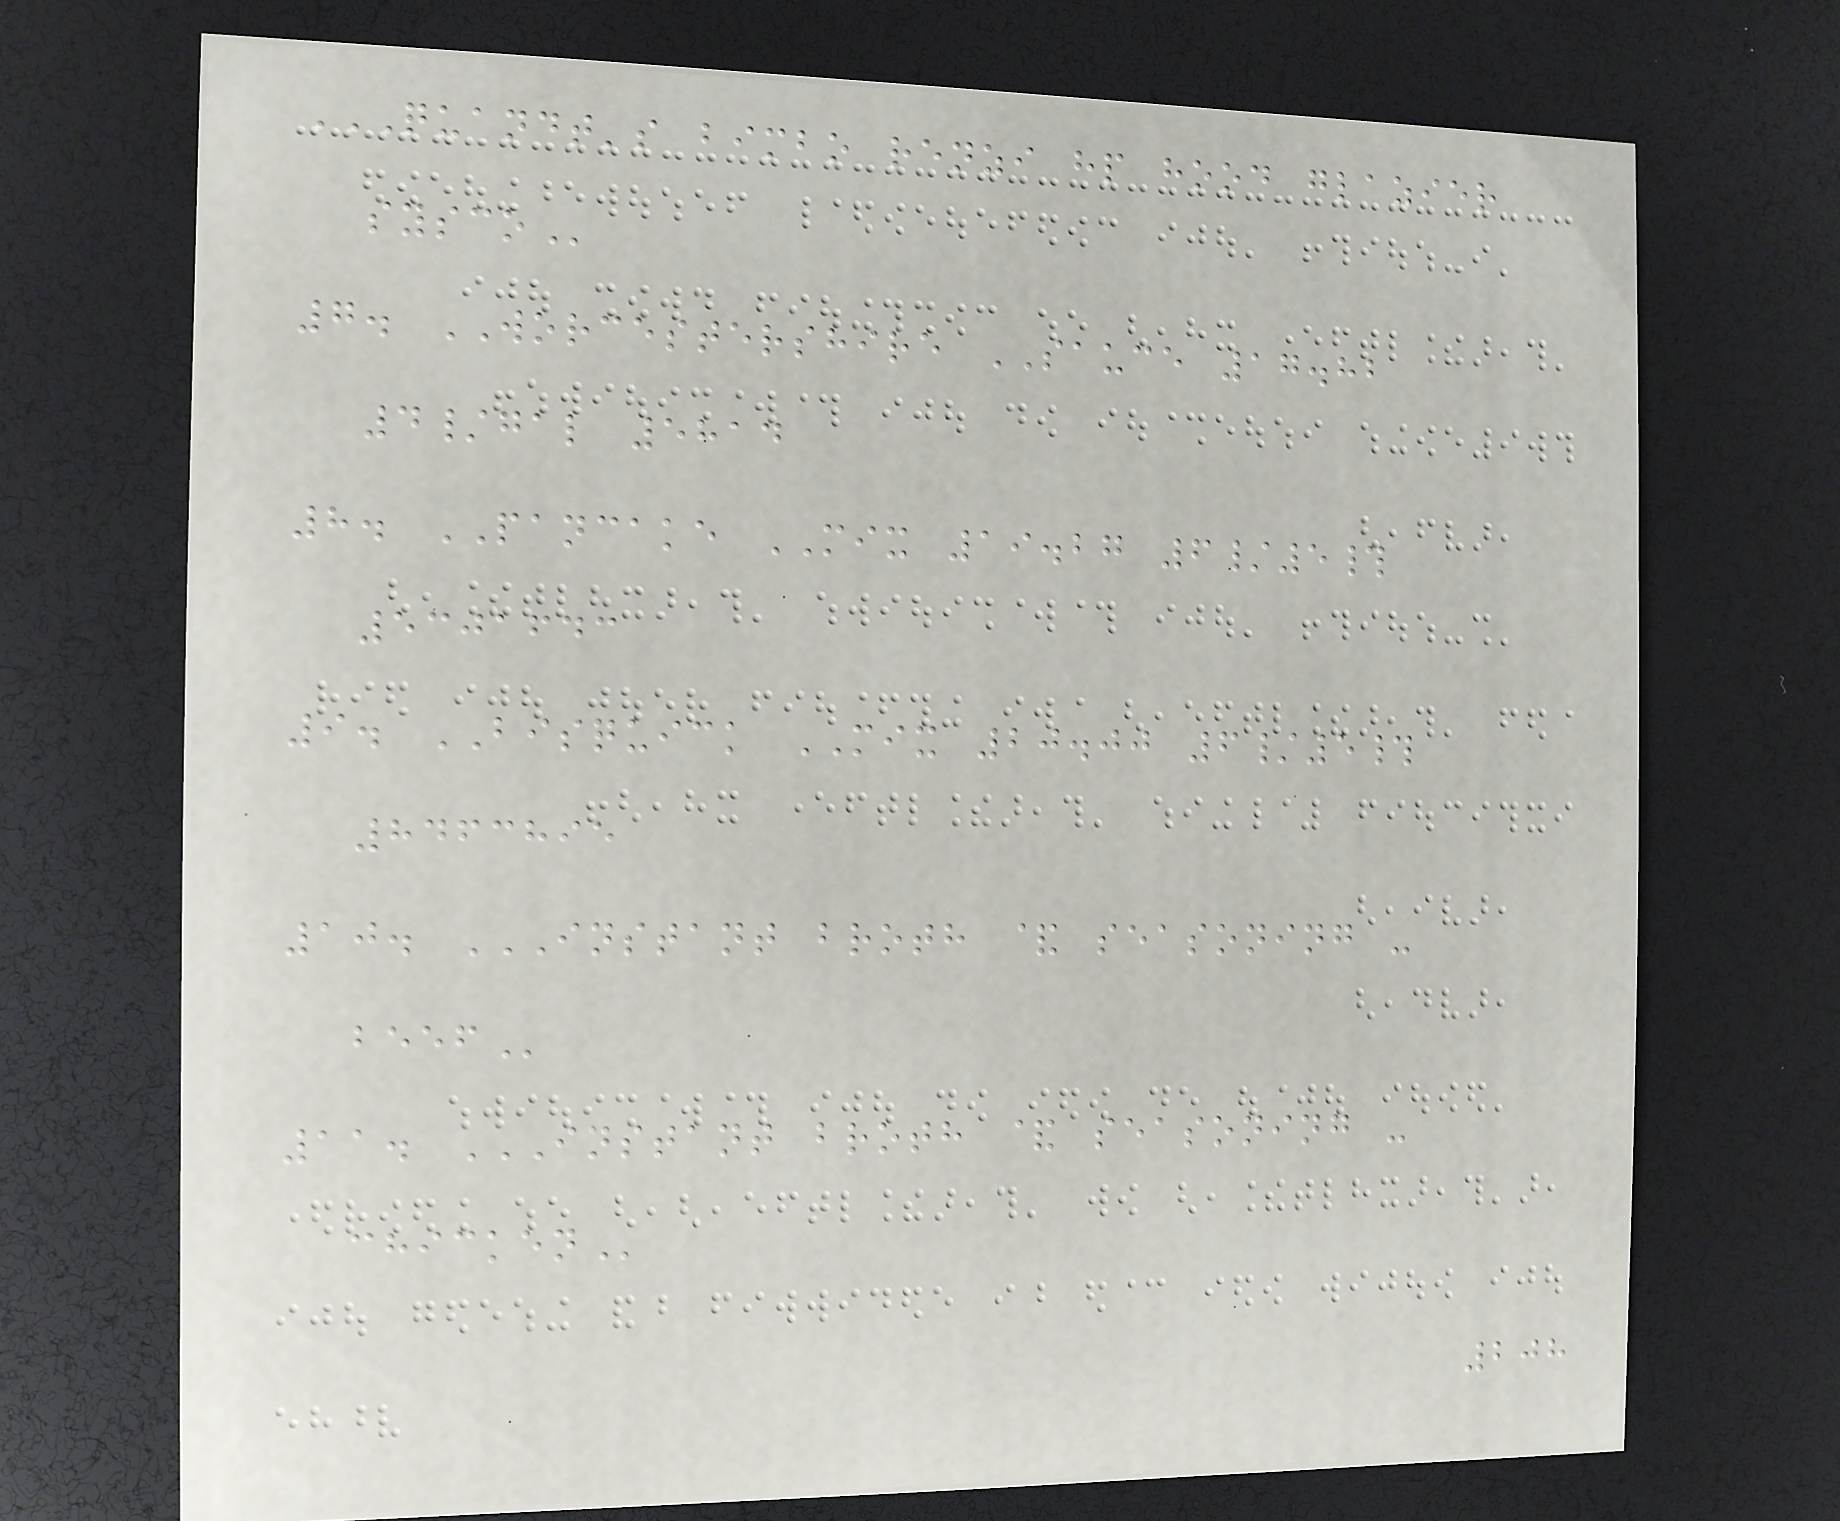QUANDT'S BIMBO RENZI HP HOOD GLAZIER
SYSCO
7. WORCESTERSHIRE SAUCE 17.82
4/gal 5814
8. PANCAKE MIX 19.27 6/5#
5301643
9. BISQUICK MIX 20.00 6/5#
8463895
10. INSTANT BROTH & SEASONING -
BEEF
11. INSTANT BROTH & SEASONING -
CHICKEN
208
